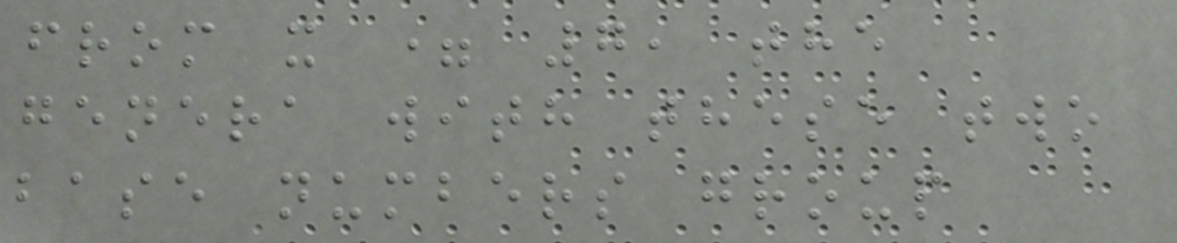from x = 7, the
genera with these two
base numbers group
